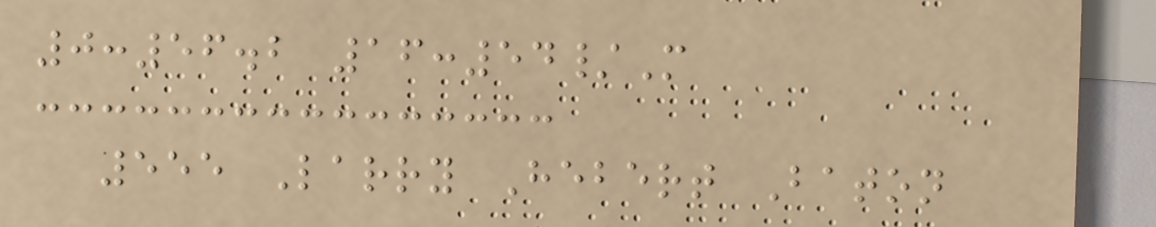0:56.2 16:54/M
555 Larry Hebert Baton
